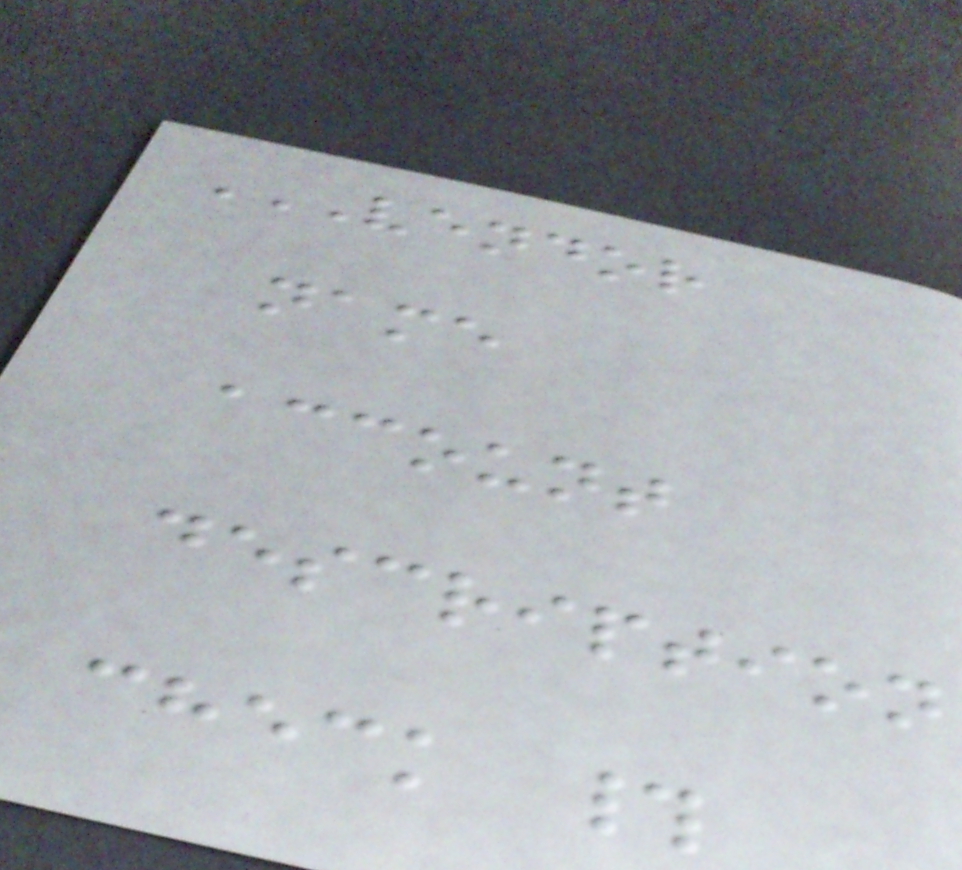VENDOR
NAME
ACCOUNT
DESCRIPTION
CHECK #
